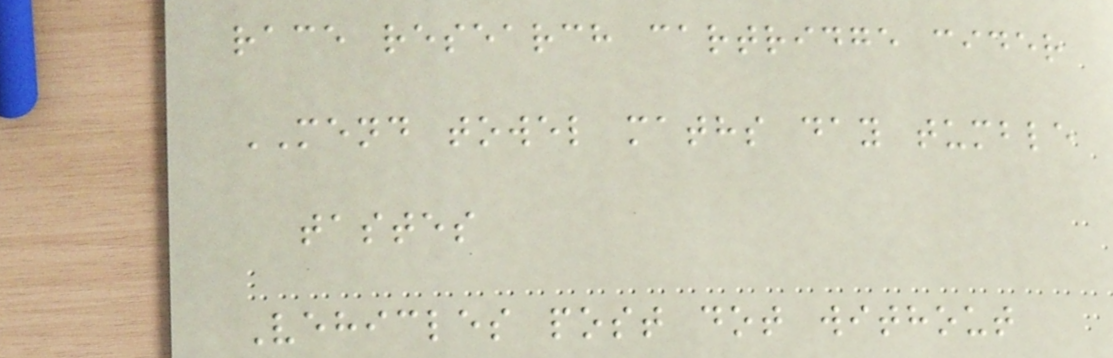race research cartridge cider
MEND towel maths day tumble
tastes
Vehicles post dot without
